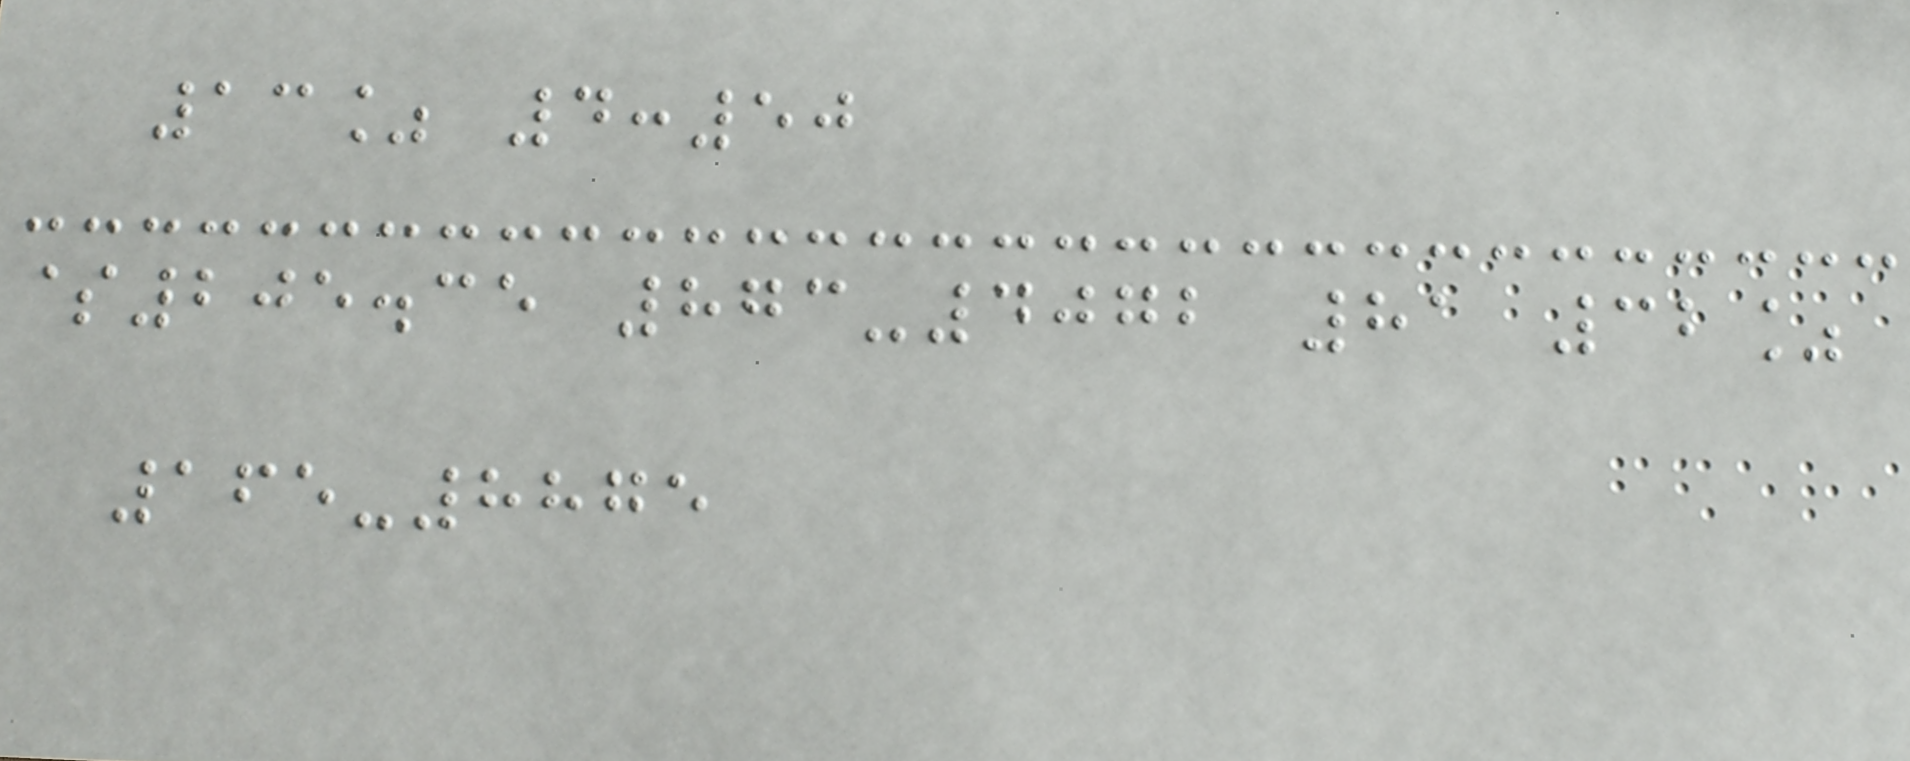13% 4:50
$205.35 873-4072 81 32%
165-8875
